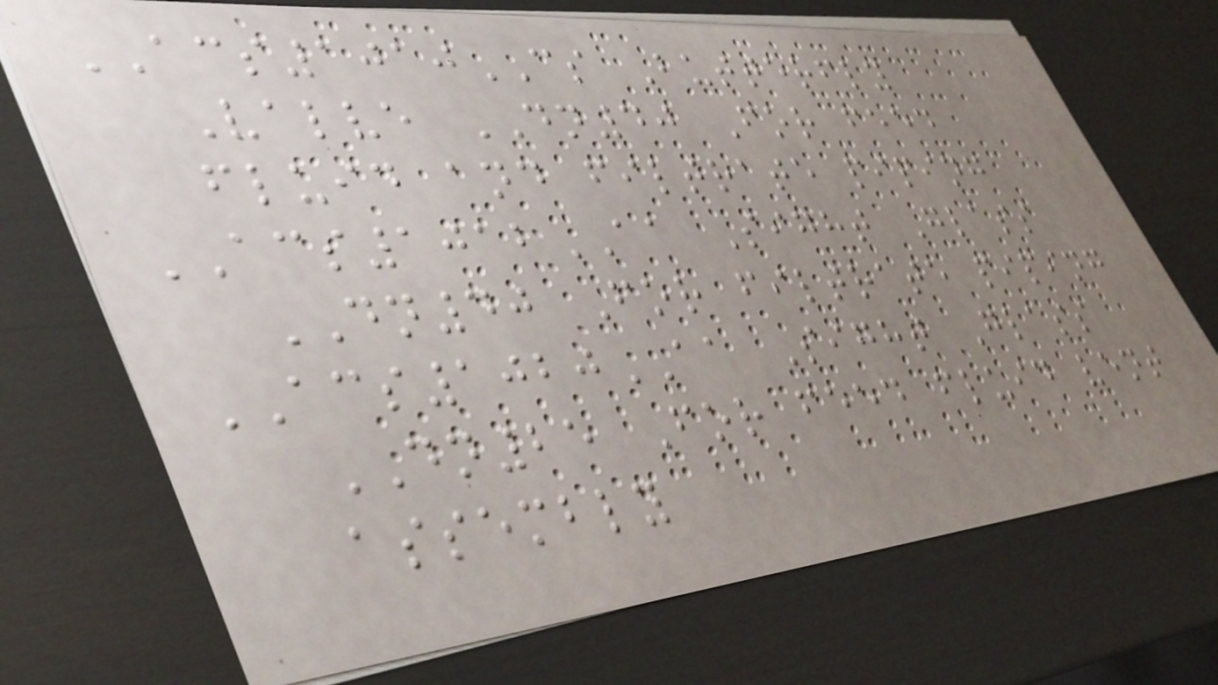ACS1010CS Butterfly
Valve DN40 For feed
fluid and filtrate piping
ACS1012AA Sight Glass
DN40 For filtrate piping
ACS1020AA Sight Glass
DN25 For feed fluid vent
assembly
